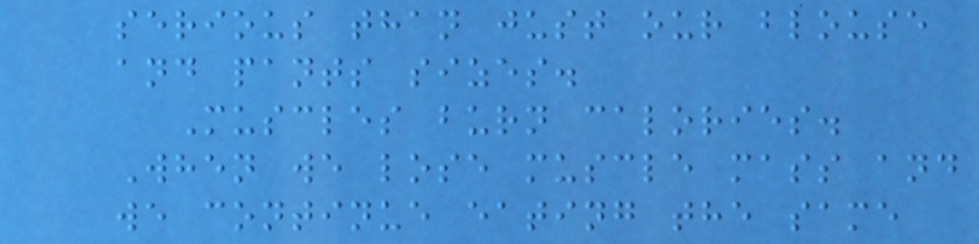serious than just our blouse
and pants sizes.
Muscles burn calories.
When we lose muscle mass and
we continue eating the same
